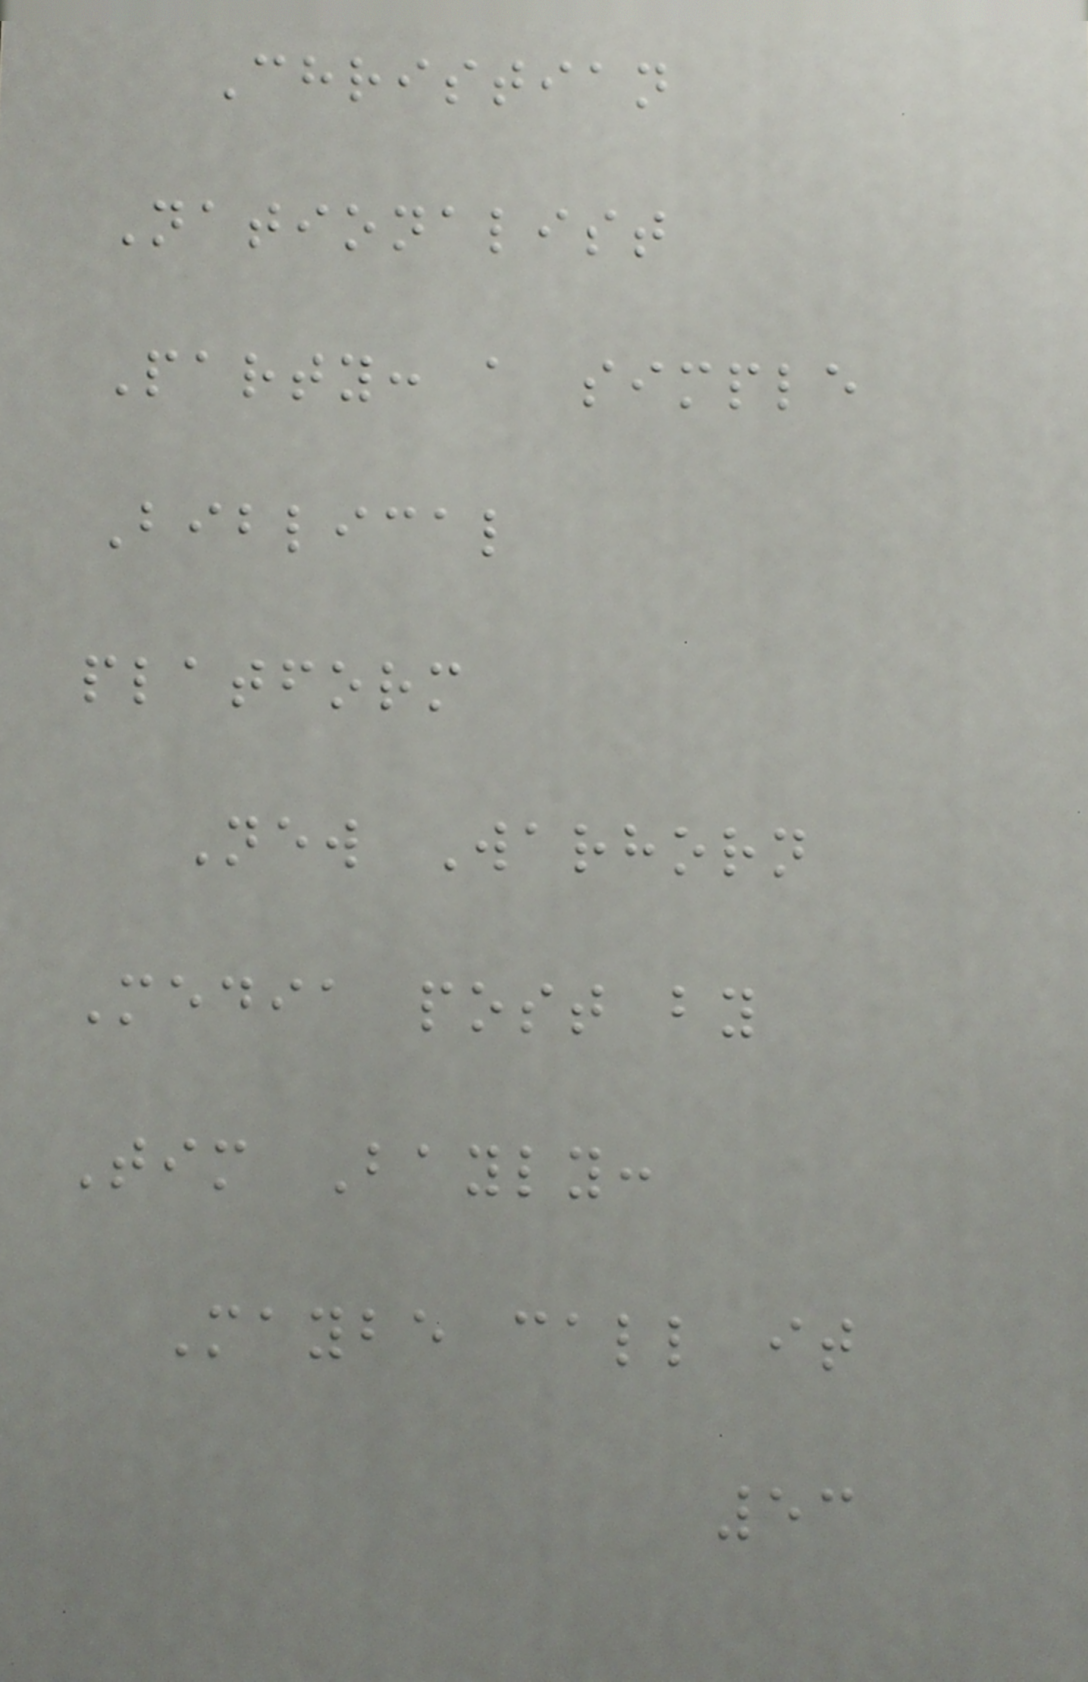Christian
Nationalist
Party: a simple
Biblical
platform
New Warhorn
Media post by
Tim Bayly:
Maybe call it
53
